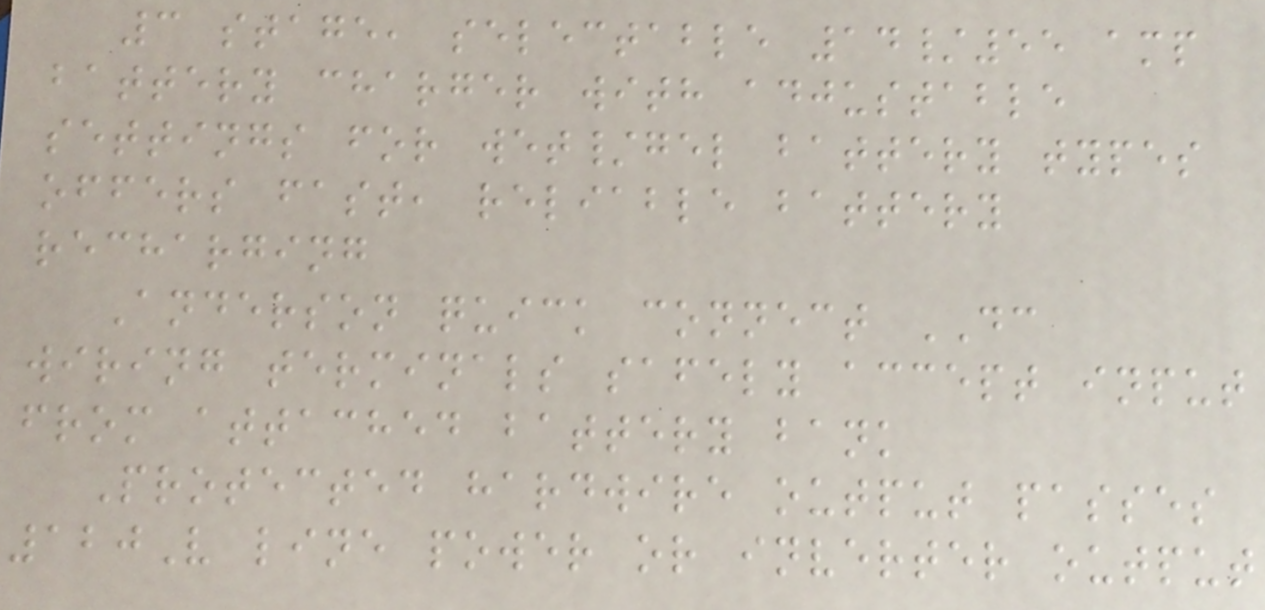3 stage, selectable 14/55 amp
battery charger with adjustable
settings for wet/gel battery types
offers fast, reliable battery
recharging
Anderson quick connect DC
wiring terminals safely accept input
from attached battery bank
Protected hardwire output passes
120V line power or inverter output
